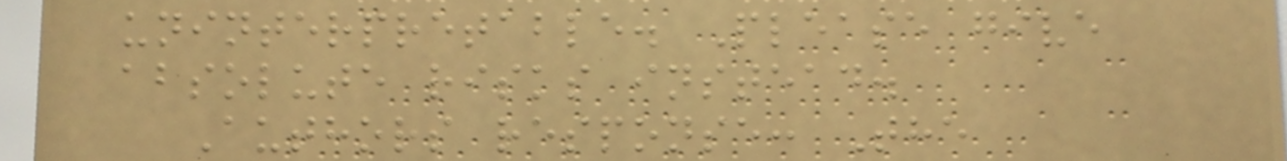uninterpretable. Please give
absolute risks instead.
Authors response: The
